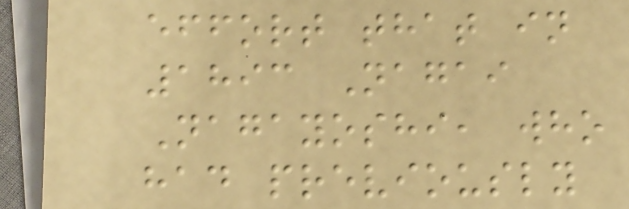effort that in
1893 Nagai
Nagayoshi, who
had previously
